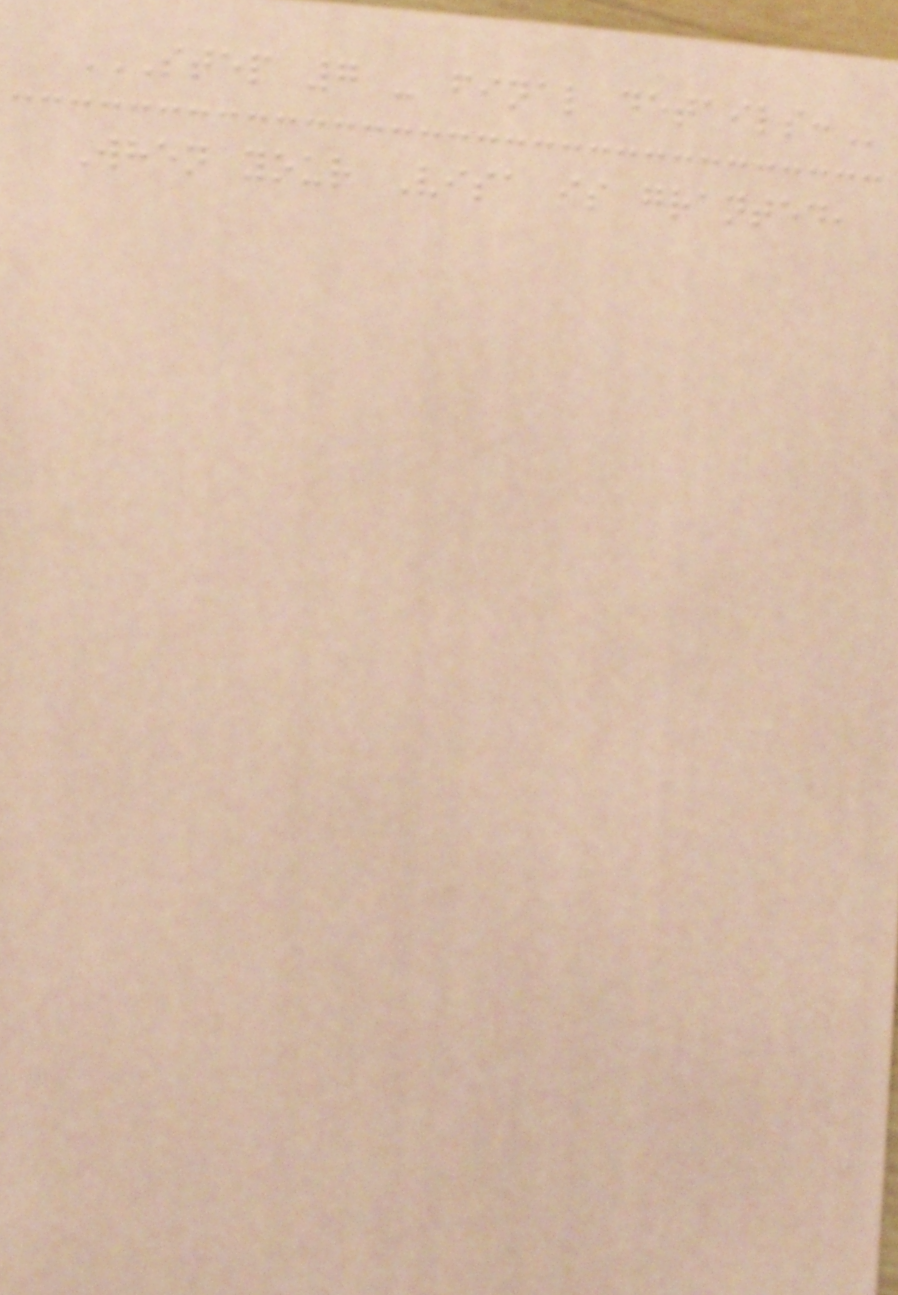STEP 7 - FINAL DETAILS:
When your Visa is granted,
